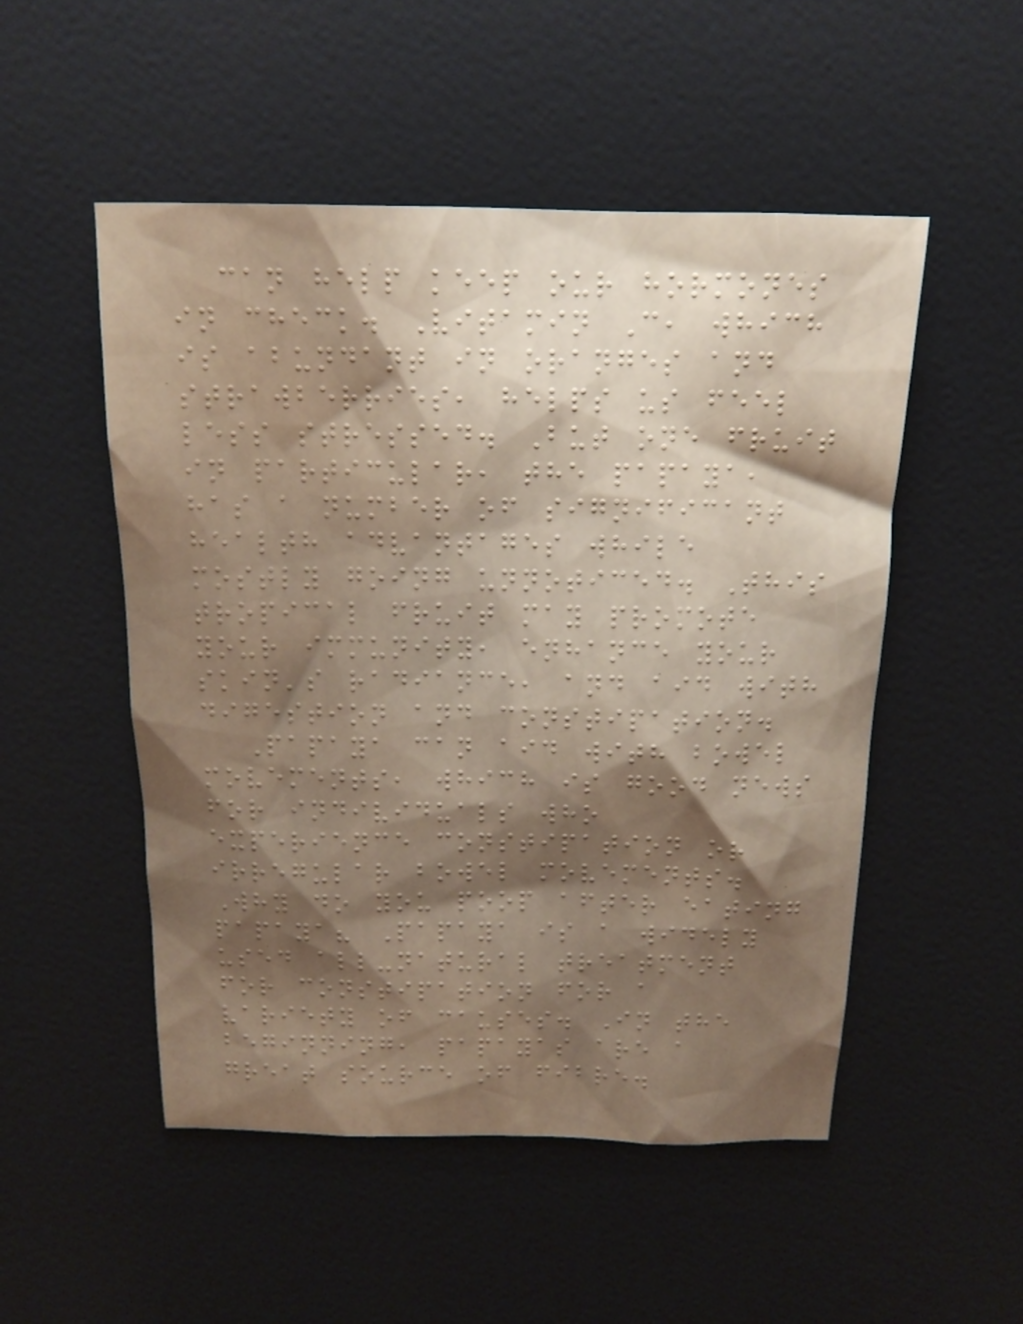can help keep our hormones
in check. Vitamin C, which
is abundant in oranges and
strawberries, helps us feel
less stressed. But one fruit
in particular, the papaya,
has a number of significant
health advantages while
mostly going unnoticed. This
tropical fruit may promote
your immunity, enhance your
skin's radiance, and aid with
digestion and constipation.
Papaya can aid with bowel
movements, which is good news
for individuals who
experience constipation or
irregular bowel movements.
Why do you poop after eating
papaya? Papaya is a widely
used all-natural treatment
for constipation for a
variety of causes. In the
beginning, papayas are a
great source of fibre.
